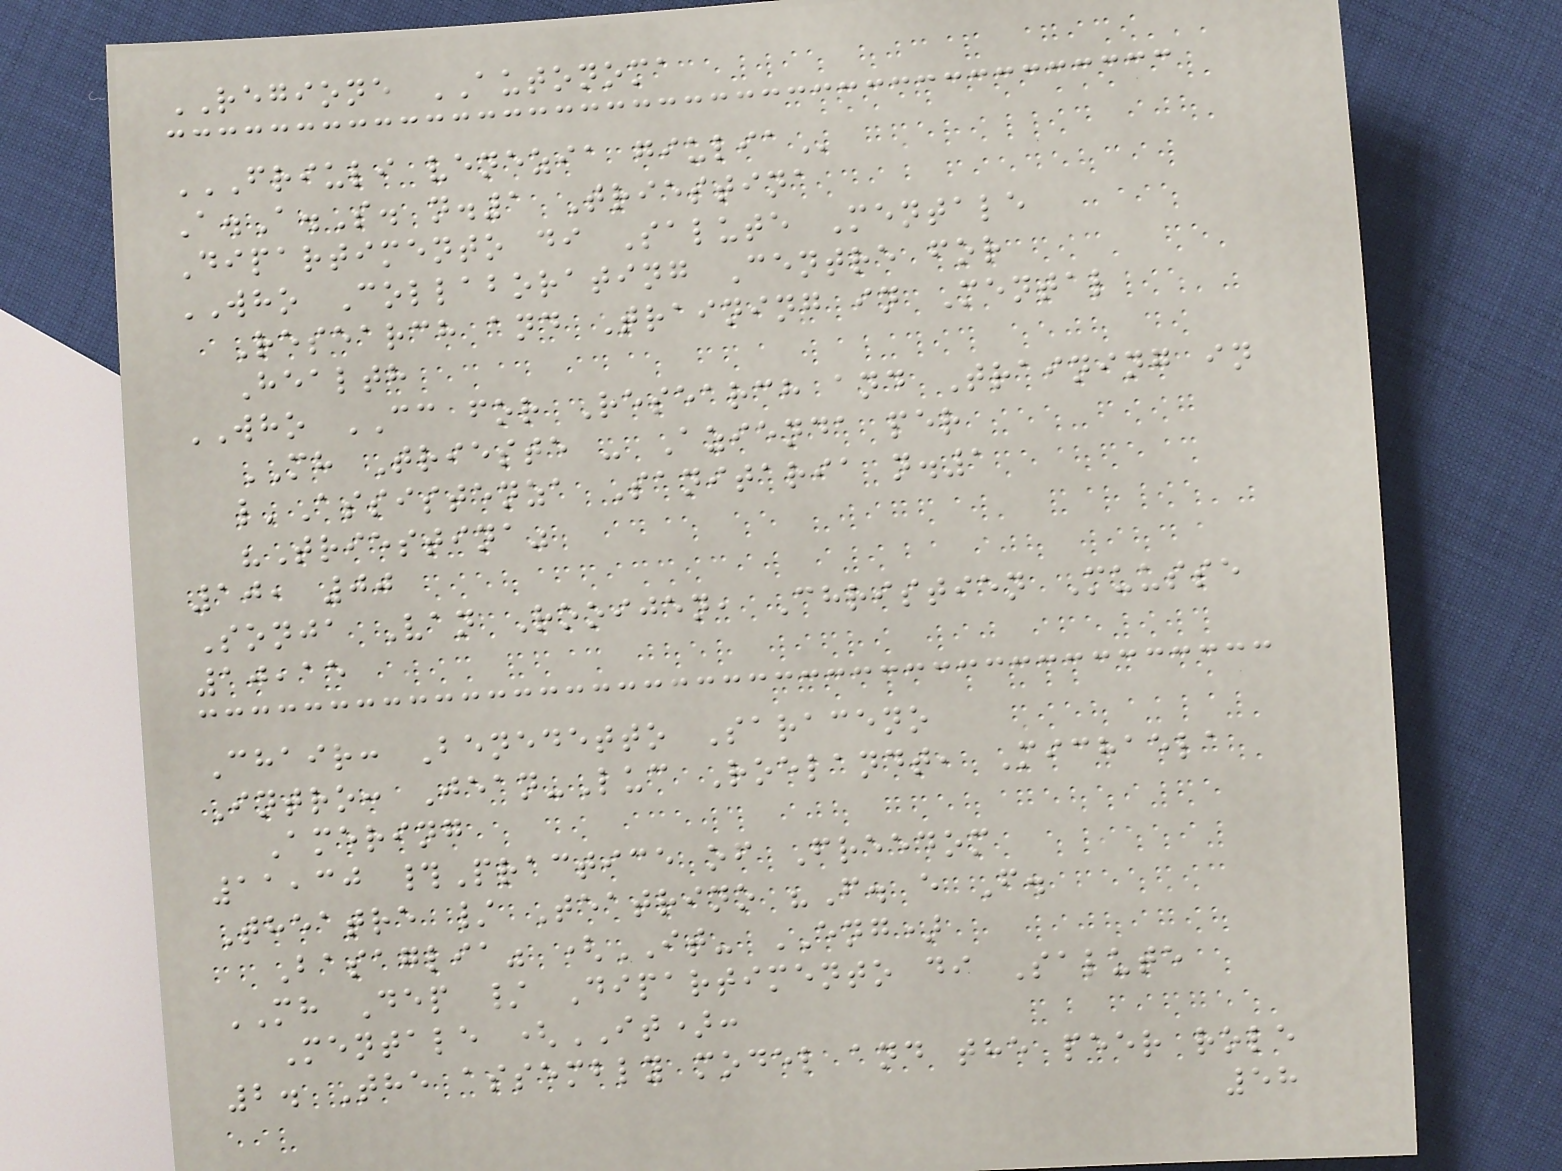REGIONE AUTONOMA
FRIULI VENEZIA GIULIA
A.A.S. n.1 Triestina
Dipartimento di Salute Mentale
WHO Collaborating Centre for
Research and Training in Mental
Health
WHO CC for Research and Training in
MH Trieste - Azienda per
l'Assistenza Sanitaria n.1
"Triestina"
10, 00
Sonja Van Rooijen, Christien Muusse
10,15
Chair: Benedetto Saraceno
Intro: Jean-Luc Roelandt, Michaela
Amering
11,30 #Practice of Freedom
Theatre / Teatrino "F. e F.
Basaglia" (IT- ENG)
MH Dep / Dipartimento di Salute
Mentale (IT):
2. The assembly model and the peer role
58
